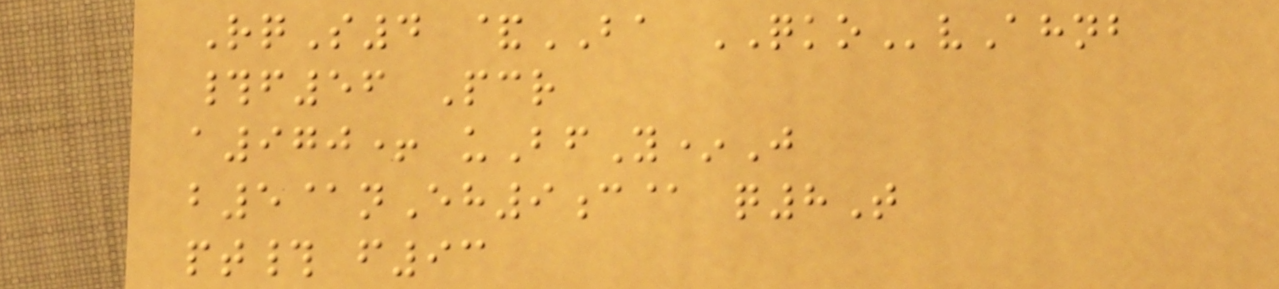RqS4 &BA QKOvAhnb
#f56 Pcr
a970+ uBfY*J
b5@nEh9c@ q8T
pt# f93
